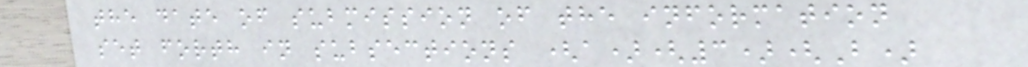the date of submission of the information
set forth in subsections (a)(3)(B)
